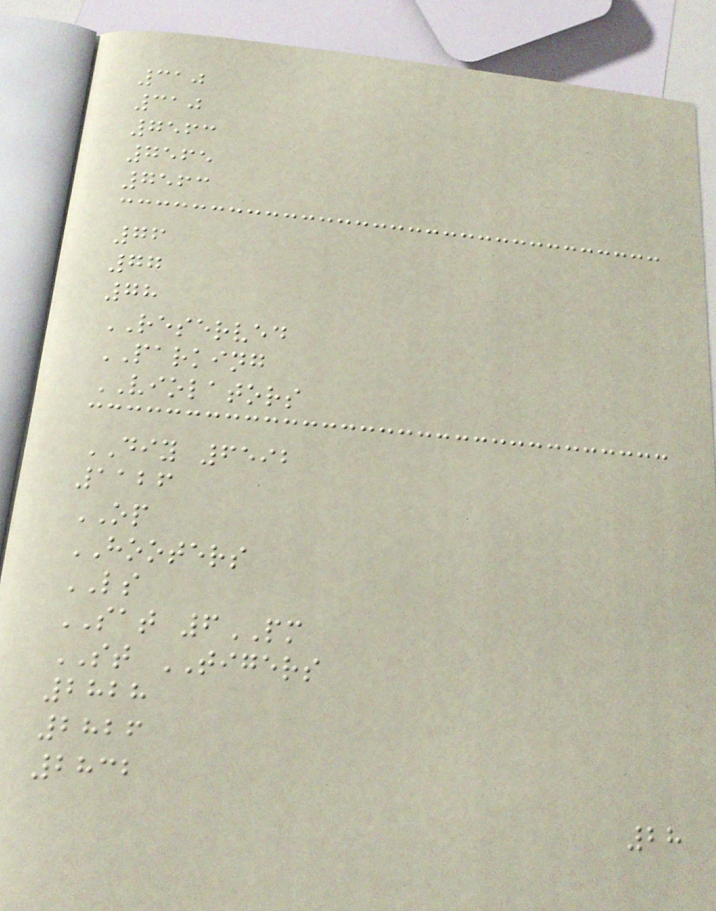310
310
7563
7565
7563
76
77
78
RESERVED
PARKING
VIOLATORS
DIY 6592
1126
OP
HOOTERS
LS
SAT 6PM
ST TIGERS
2828
2826
2832
28
